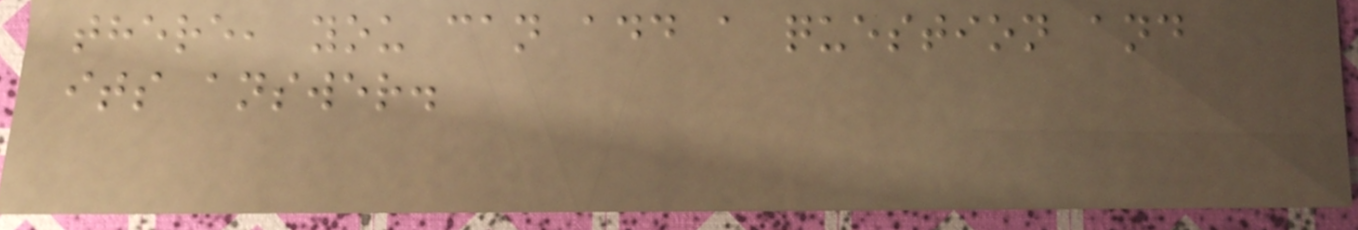there, you can add a question and
its answer.
